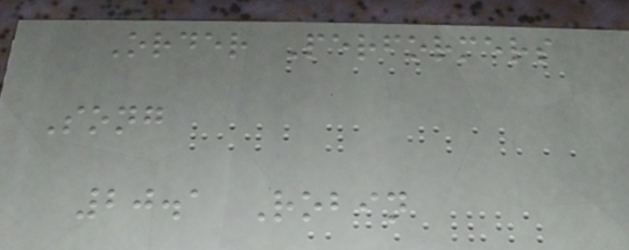Order Performers
Song
20.1 Robin
